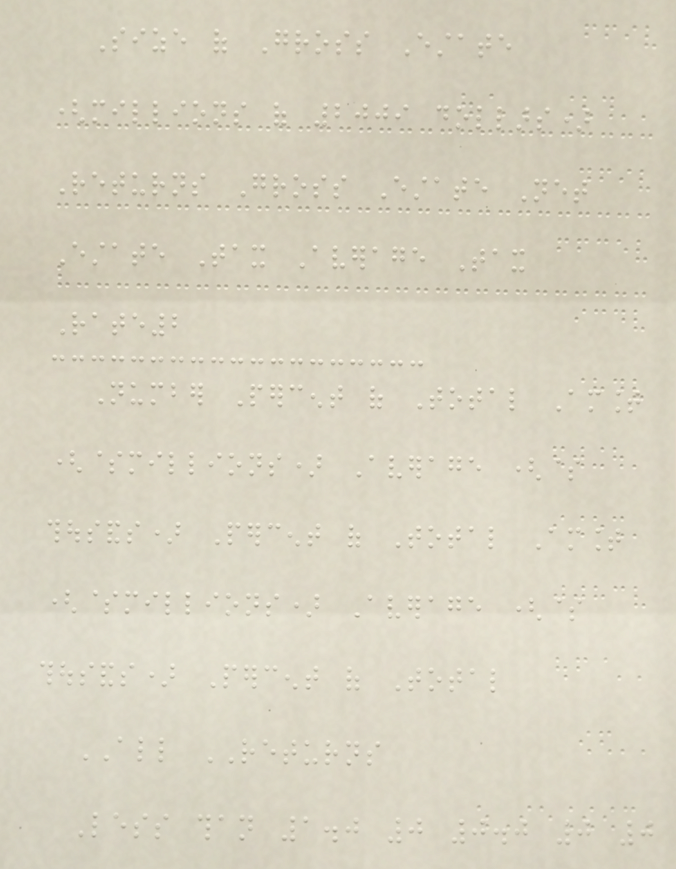Size of Gross Estate
(millions of 2009 dollars)
Returns Gross Estate Net
Estate Tax Average Tax
Rate2
Number Percent of Total Amount
($millions) Average ($
thousands) Percent of Total Amount
($millions) Average ($
thousands) Percent of Total
ALL RETURNS
Less than 1.0 0 0.0 0 0
